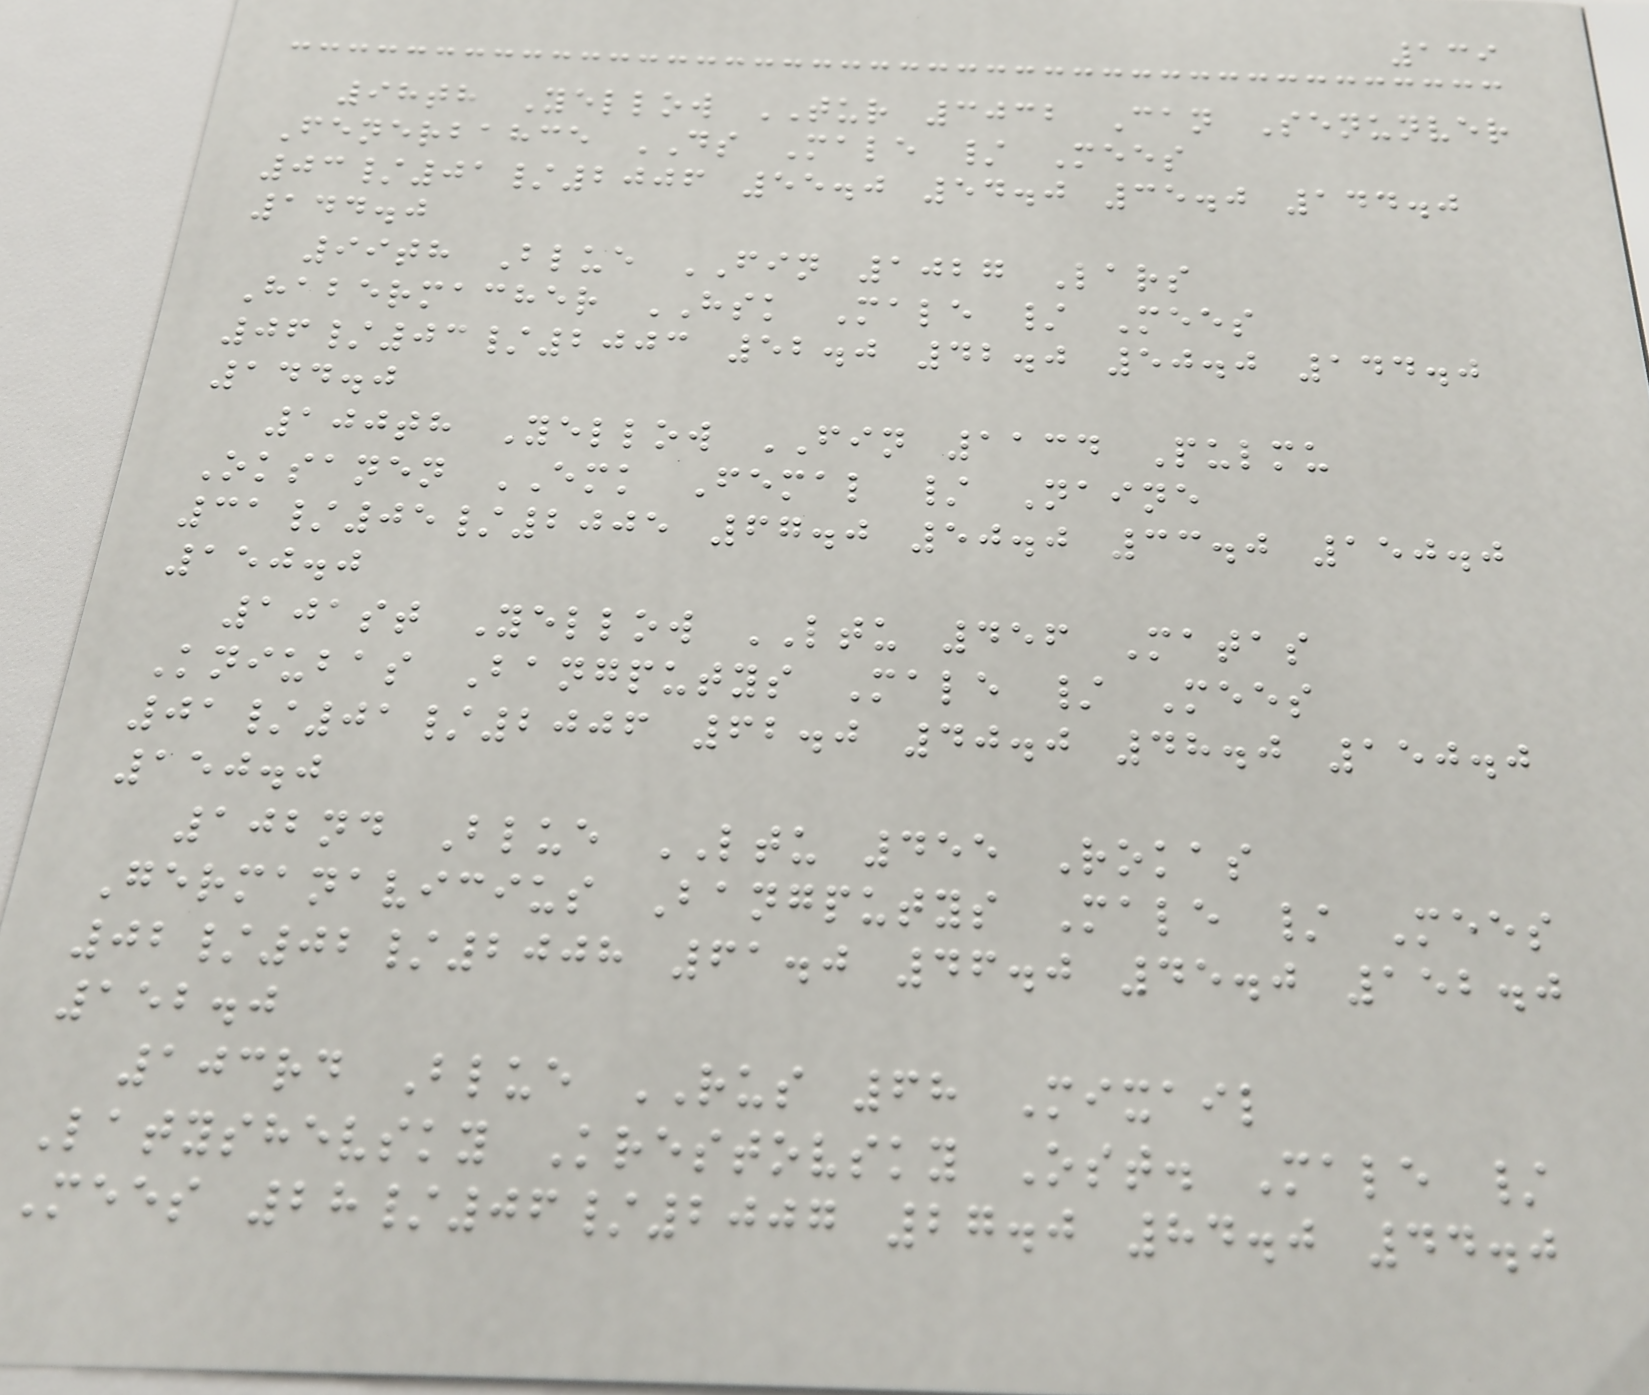139
98th Yellow TUR 3032 Can Senunver
Fenerbahce DS Male / Mees
03/01/2006 55.0 54.0 35.0 144.0
144.0
99th Blue FIN 1027 Lars
Habermacher HSK Male / Mees
06/03/2003 52.0 42.0 50.0 144.0
144.0
100th Yellow FIN 1134 Pulmu
Oksanen EMK Femal / Naine
31/05/2005 67.0 50.0 33.0 150.0
150.0
101st Yellow LTU 456 Matas
Kniubas Bangputys Male / Mees
01/01/2006 62.0 40.0 48.0 150.0
150.0
102nd Blue LTU 455 Rokas
Germanavicius Bangputys Male / Mees
02/02/2008 61.0 46.0 45.0 152.0
152.0
103rd Blue RUS 68 Mixail
Latyshevsky Krestovsky Ost. Male /
Mees 28/06/2007 27.0 84.0 44.0
